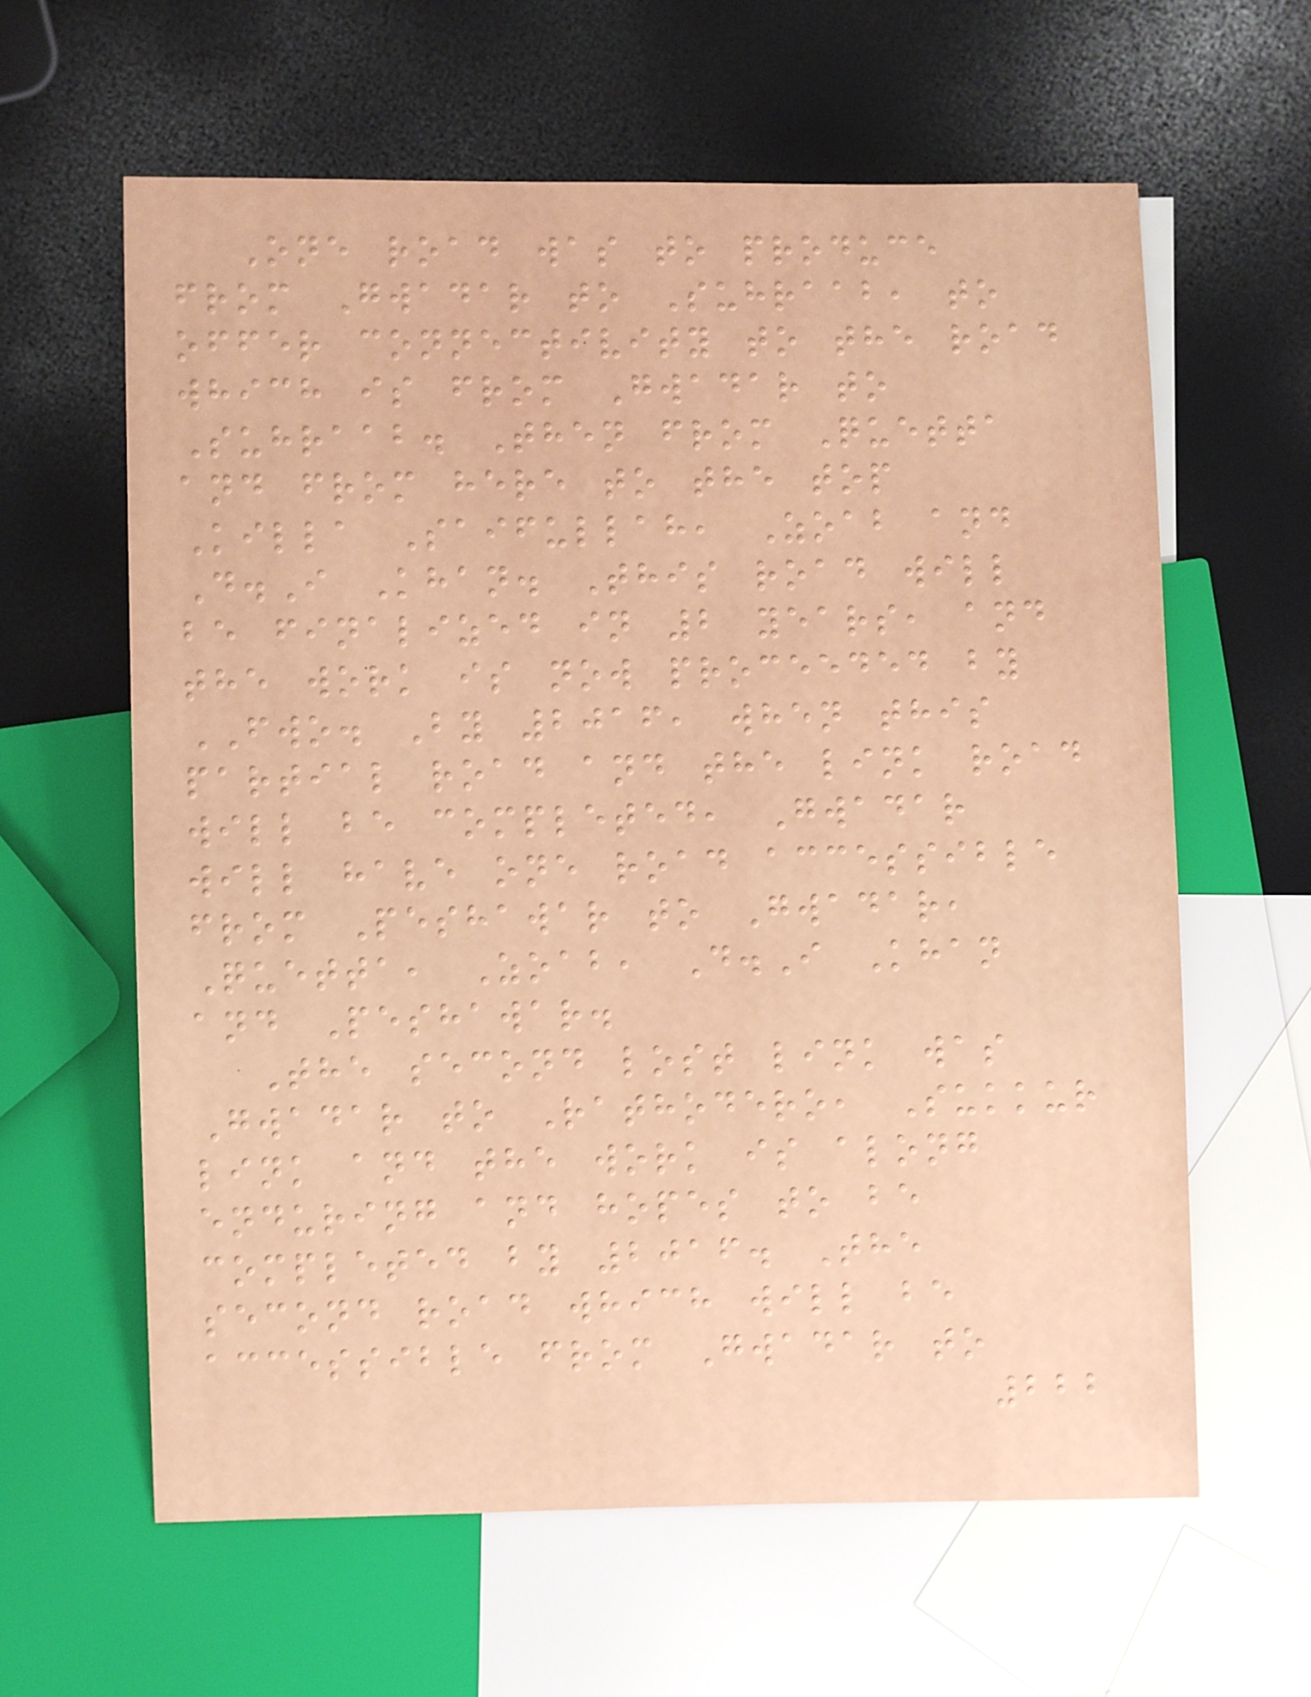One road was to produce
from Gwadar to Suhraab, to
offer connectivity to the road
which is from Gwadar to
Suhraab. Then from Quetta
and from here to the top
Killa Saifullah, Zoab and
D.I Khan. This road will
be finalized in 2 years, and
the work is now proceeded by
FWO. By 2016, when this
partial road and the link road
will be completed, Gwadar
will have one road accessible
from Peshawar to Gwadar,
Quetta, Zoab, D.I Khan
and Peshawar.
The second lost link was
Gwadar to Rathodero, Sukkur
link and the work is along
enduring and hopes to be
completed by 2016. The
second road which will be
accessible from Gwadar to
222
